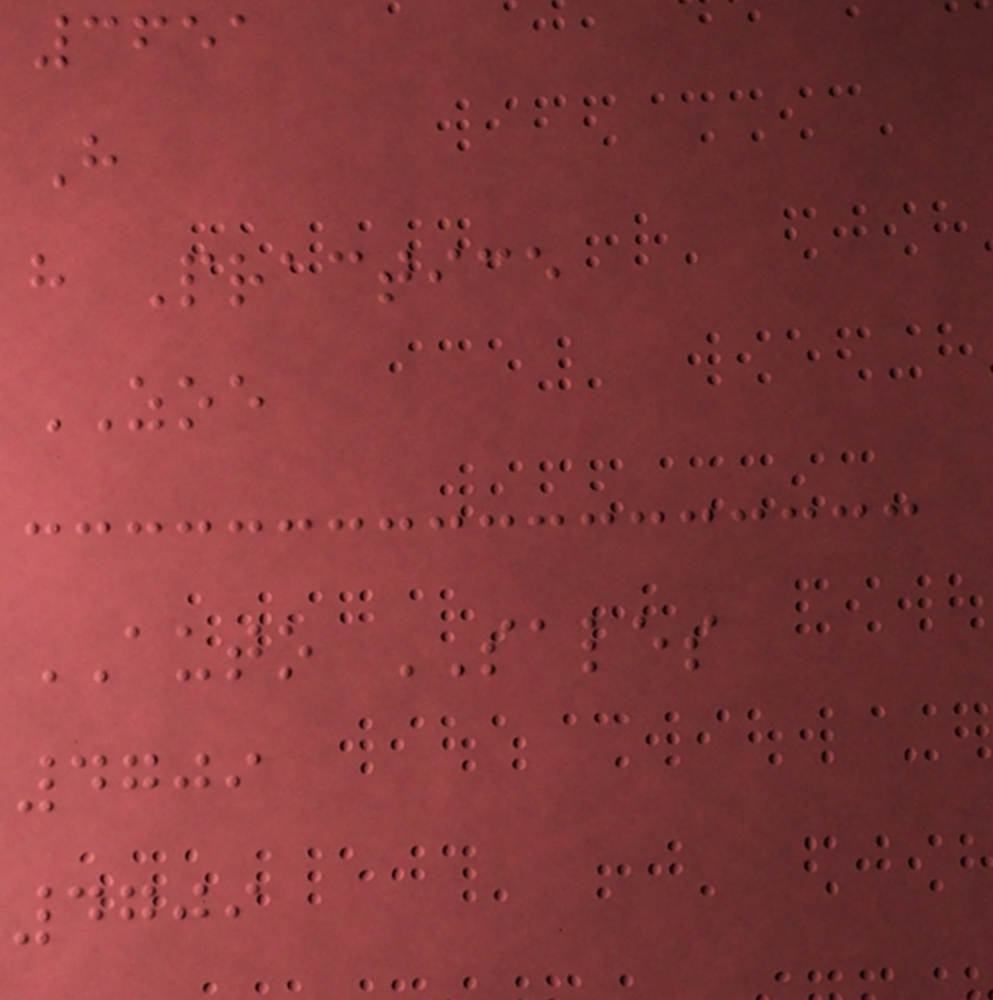3651
H
h Practice
ZOE
AUTO SALES
4709
4709
